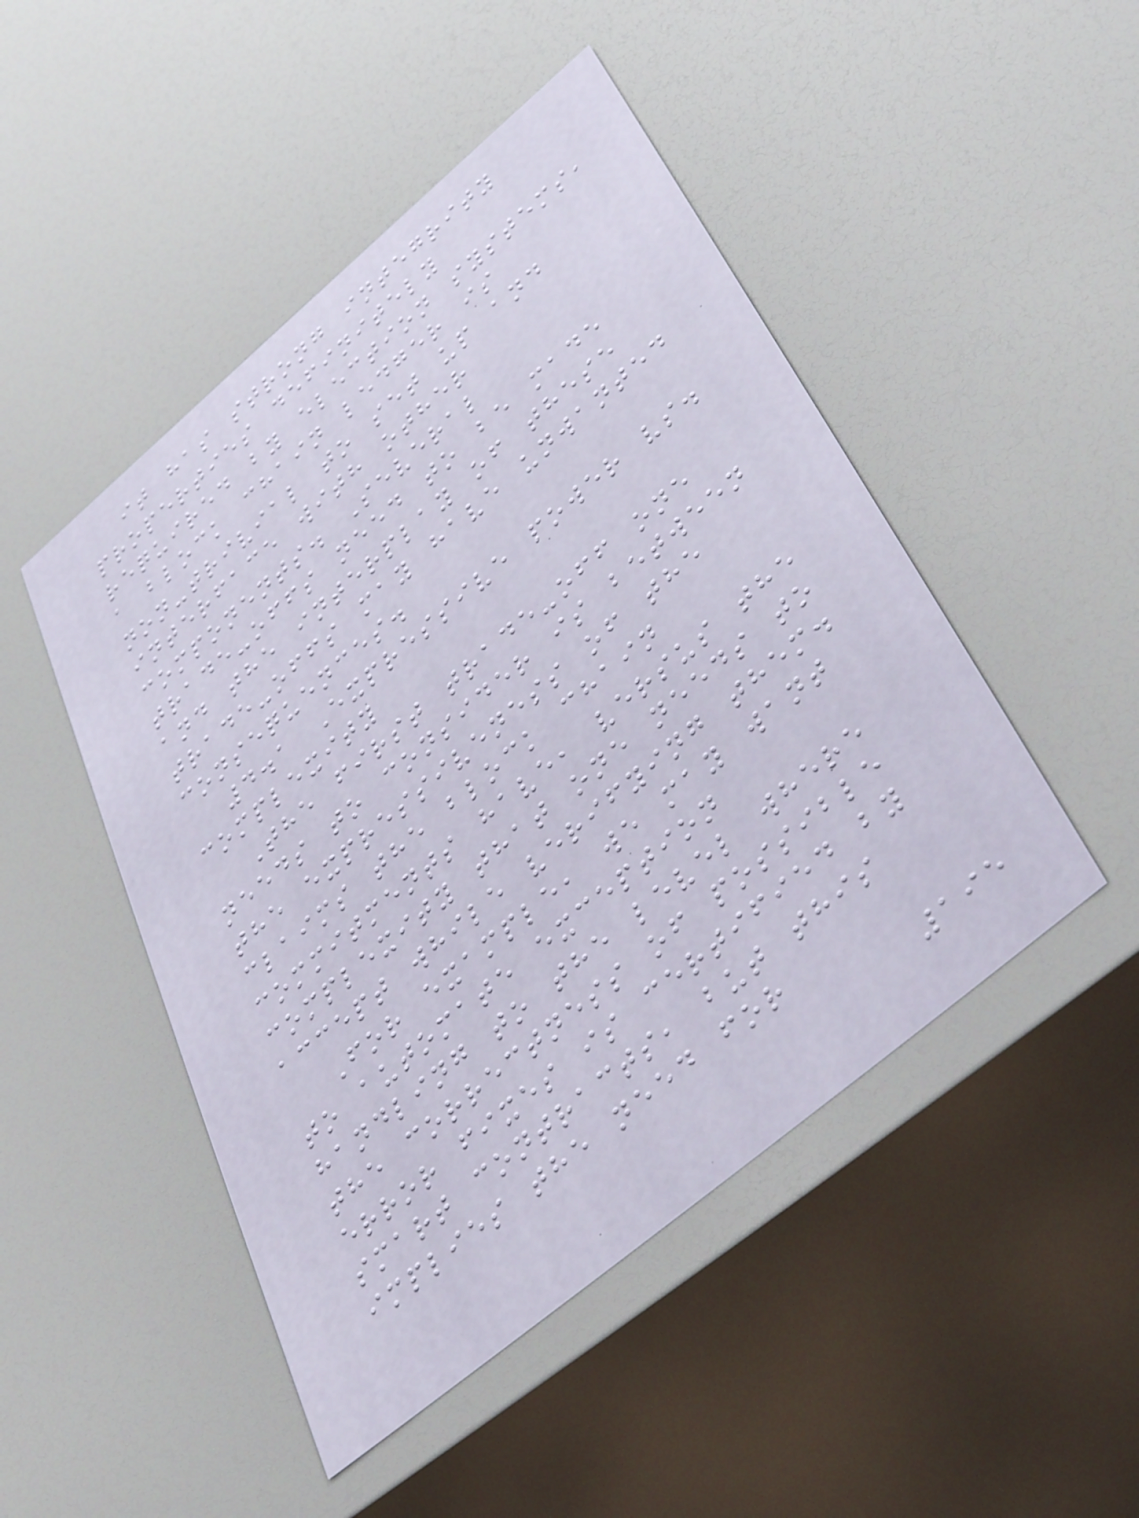it has strong integrity
properties definitely
required by election systems,
a block chain ledger is
non-trivial to set up and
interface with other
components. Several
trade-offs need to be made
and the interplay of these
trade-offs may have unwanted
consequences.
4.1 Expressive power vs.
complexity
The first trade-off one
needs to consider is between
the expressiveness of the
claims the block chain
commitments have, versus the
complexity that one needs to
accept while verifying them.
For example, we may want
to automate exception
handling to the level where
the correctness of possible
error fixes is certified by
smart contracts, but this
implies the need for
195
